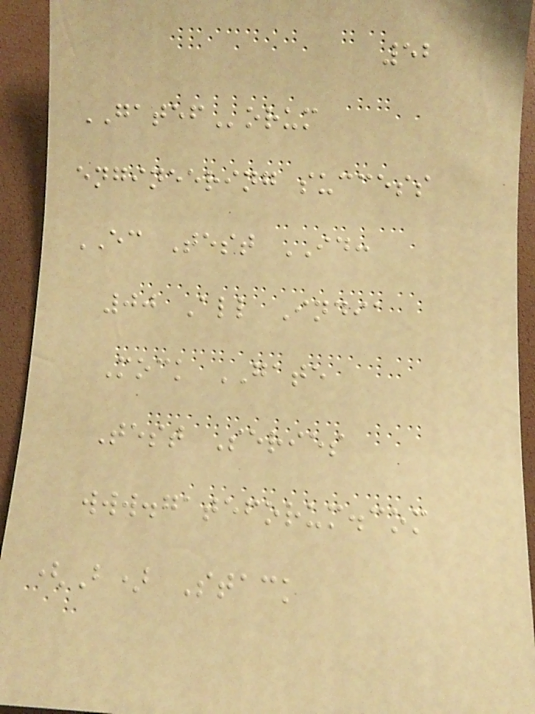52
GATEForum
engineering success
EC Test ID:
00 All India
Mock GATE
Test Series
www.gateforum.com
(B) Stack
